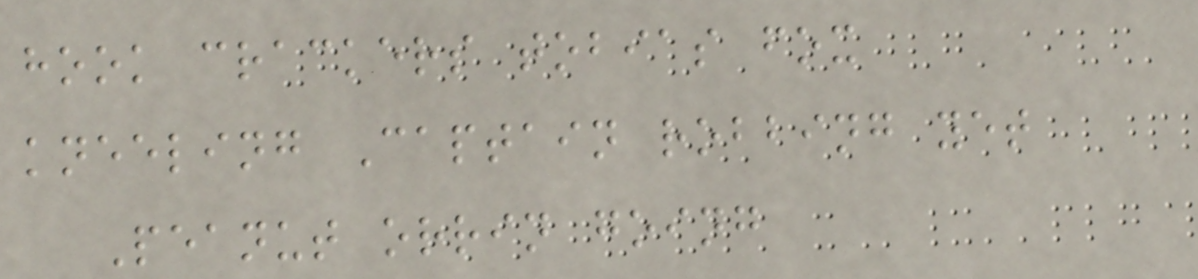hook crackers tobias fox
kneeling Captain robbing yet
Peanut orrin going
